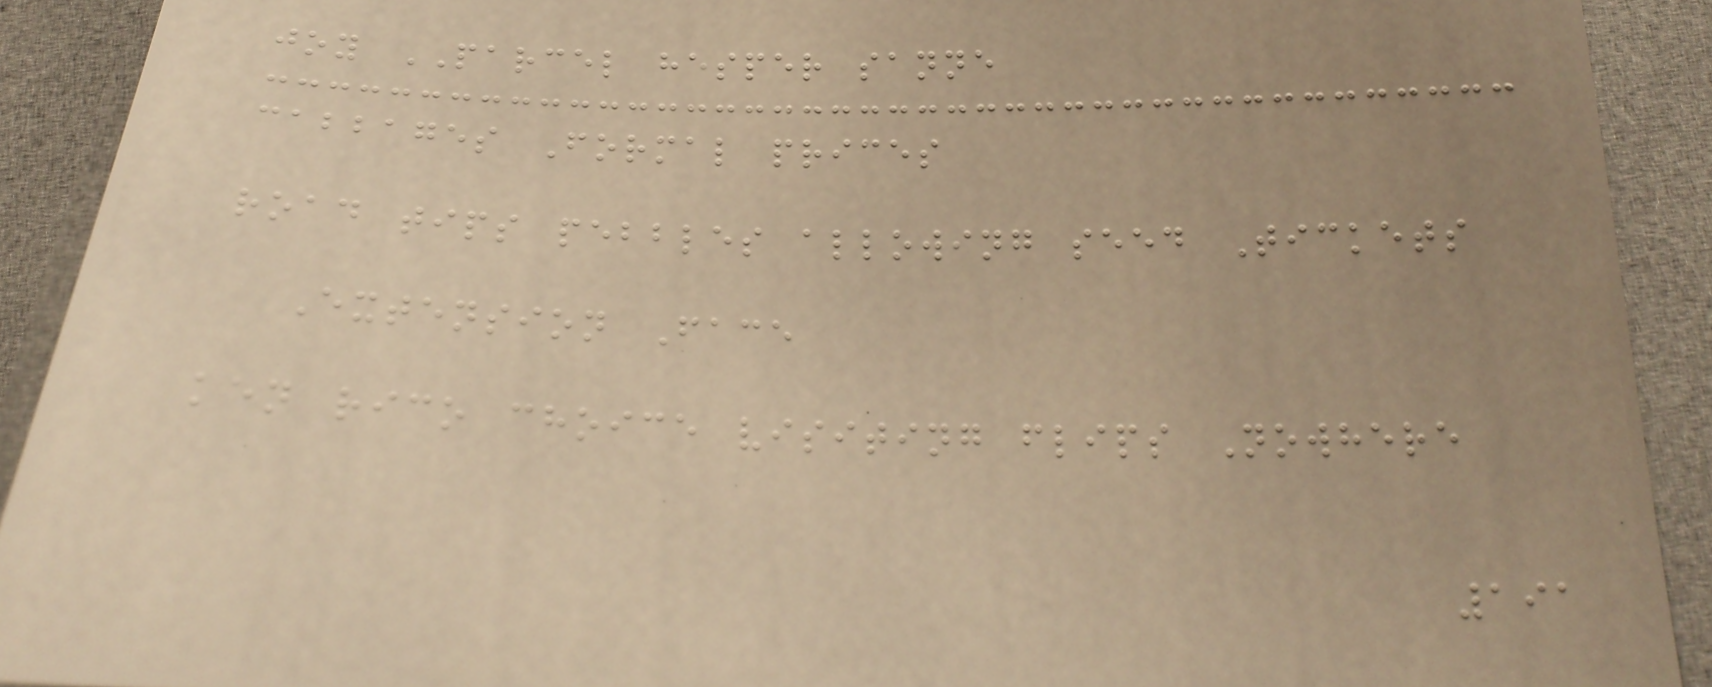joy PARCEL hesper sanne
cabbages Formal prices
road tips pebbles allowing seed Tickets
Extension Face
ken rico choice visiting flips Nowhere
191
